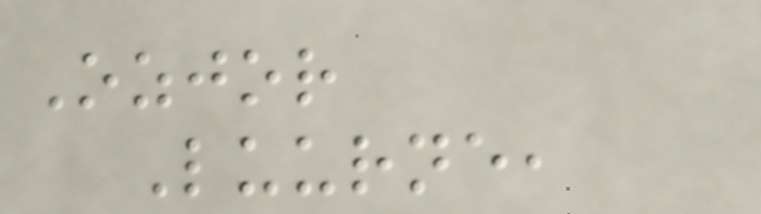Ozjor
Luurne,
